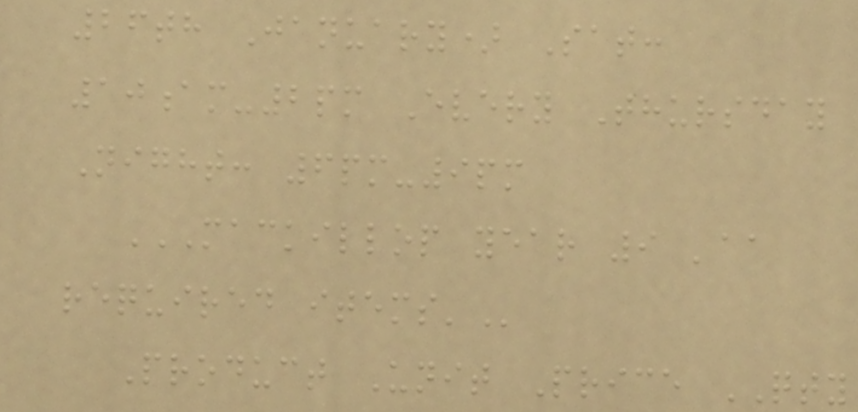26th January) Sat:
10am-2pm Every Thursday
Night: 6pm-9pm
MACKILLOP YEAR 9 'AA
REQUIRED ITEMS'
Product Unit Price QTY
